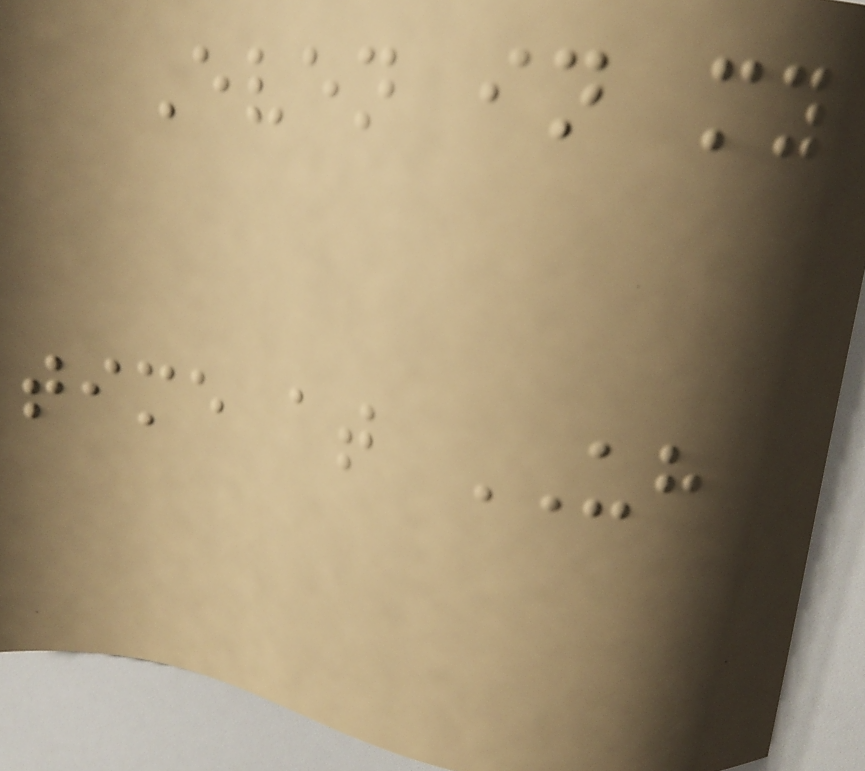Even in my
time at UH
